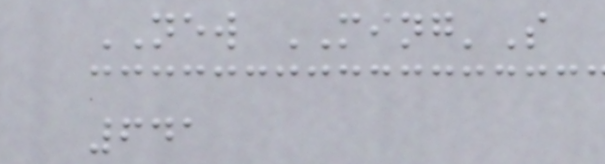NEW MING'S
641
